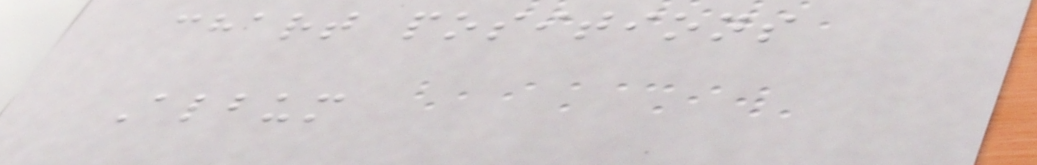chart positions
Album
